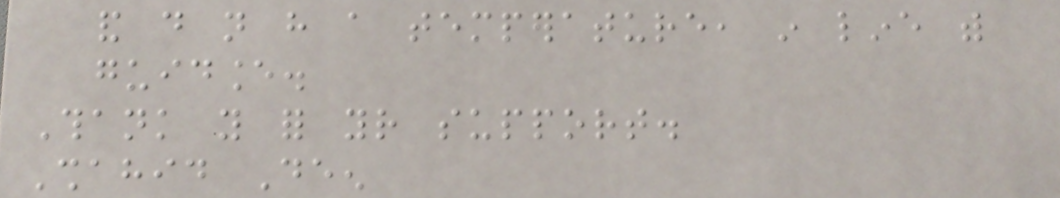and do not have a temperature, in line with
guidance.
Thank you for your support.
Shahid Deen
